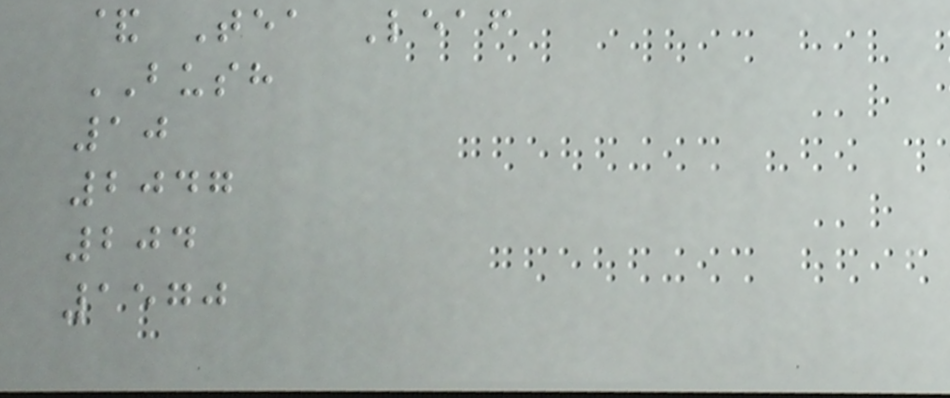& Tea Leaf
BUSH
10
2047
204
1570
